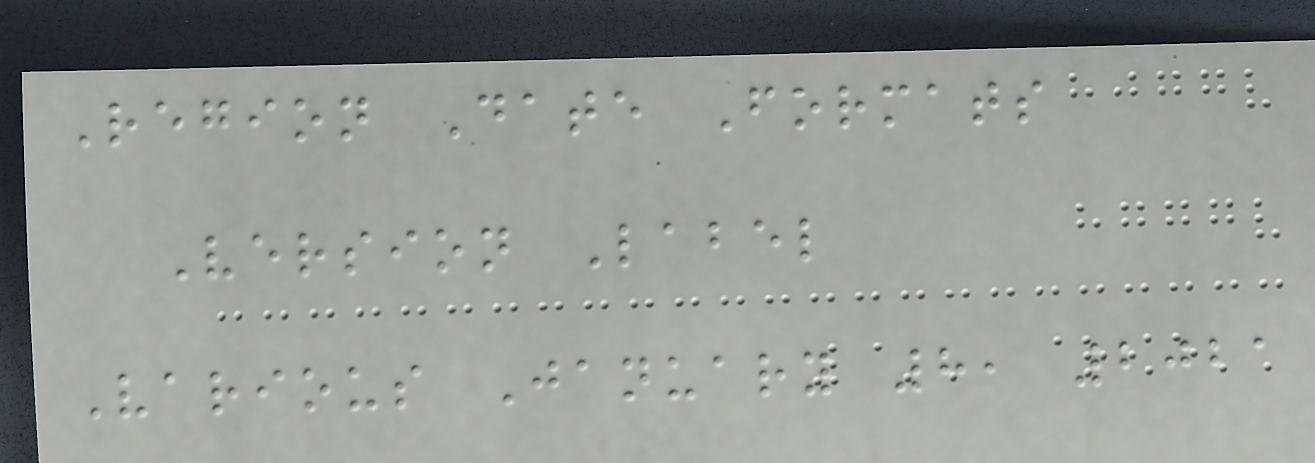Region Date Formats
Version Label
Various January 8, 2021
